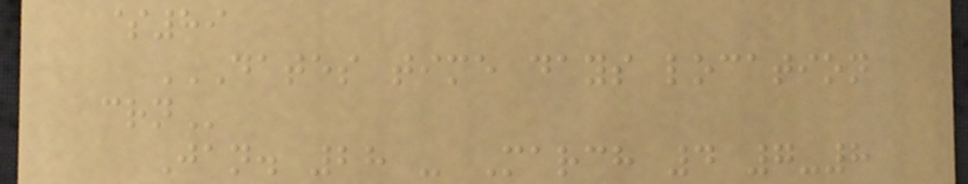$89
DATES TIME DAYS LOCATION
CRN
Jan. 28 - March 4 7-8
